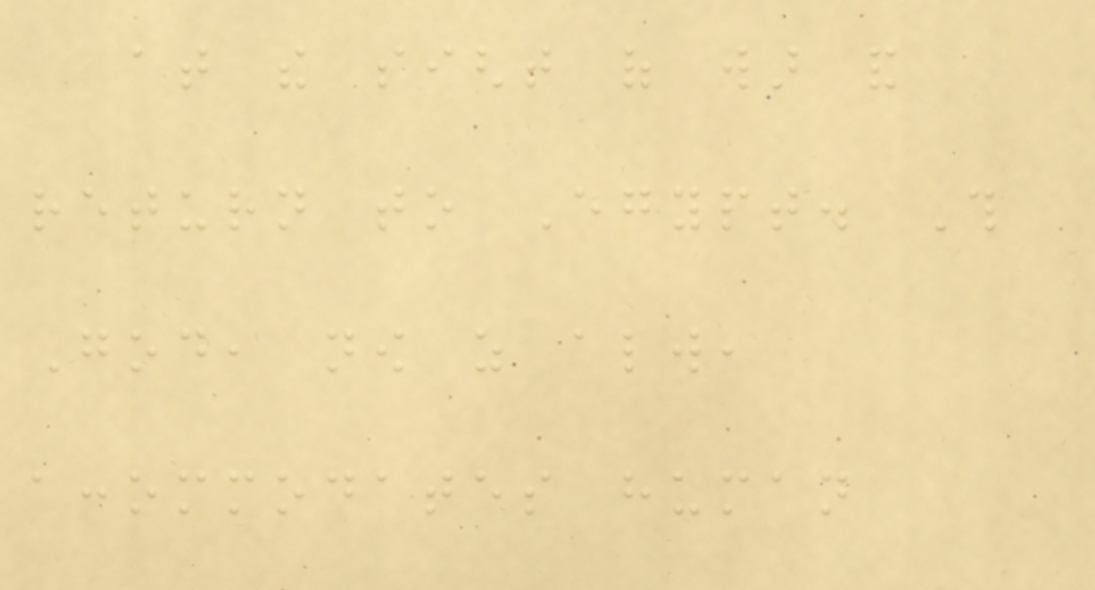at the sight of war and
return to Egypt. This
God, now as always,
accommodates human
